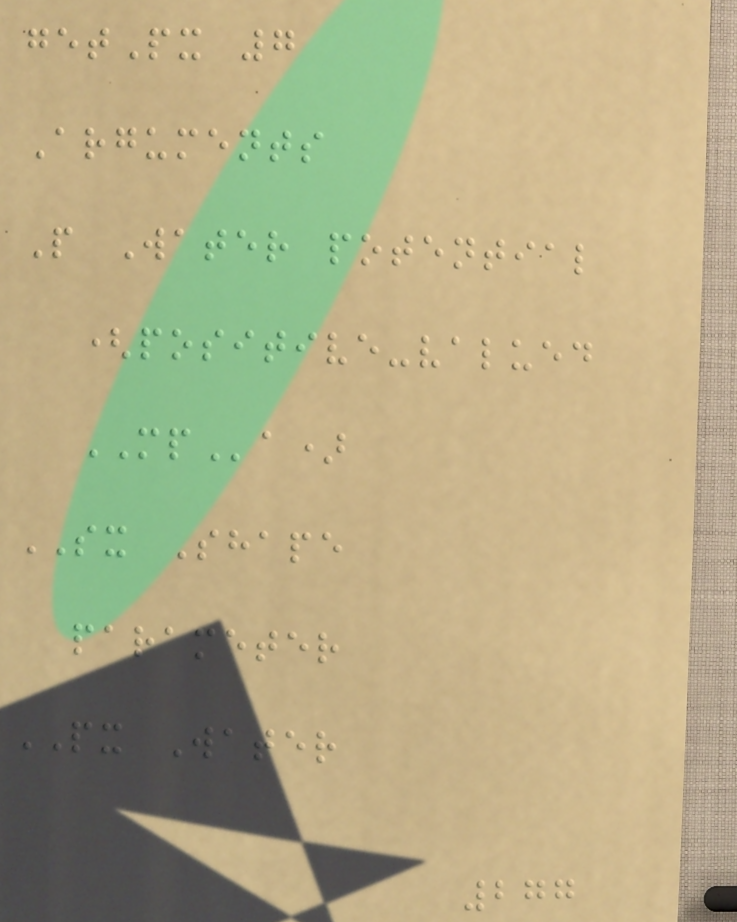getPx 7
Arguments
P Water potential
(positive-valued
MPa)
SX Shape
parameter
PX Water
277
